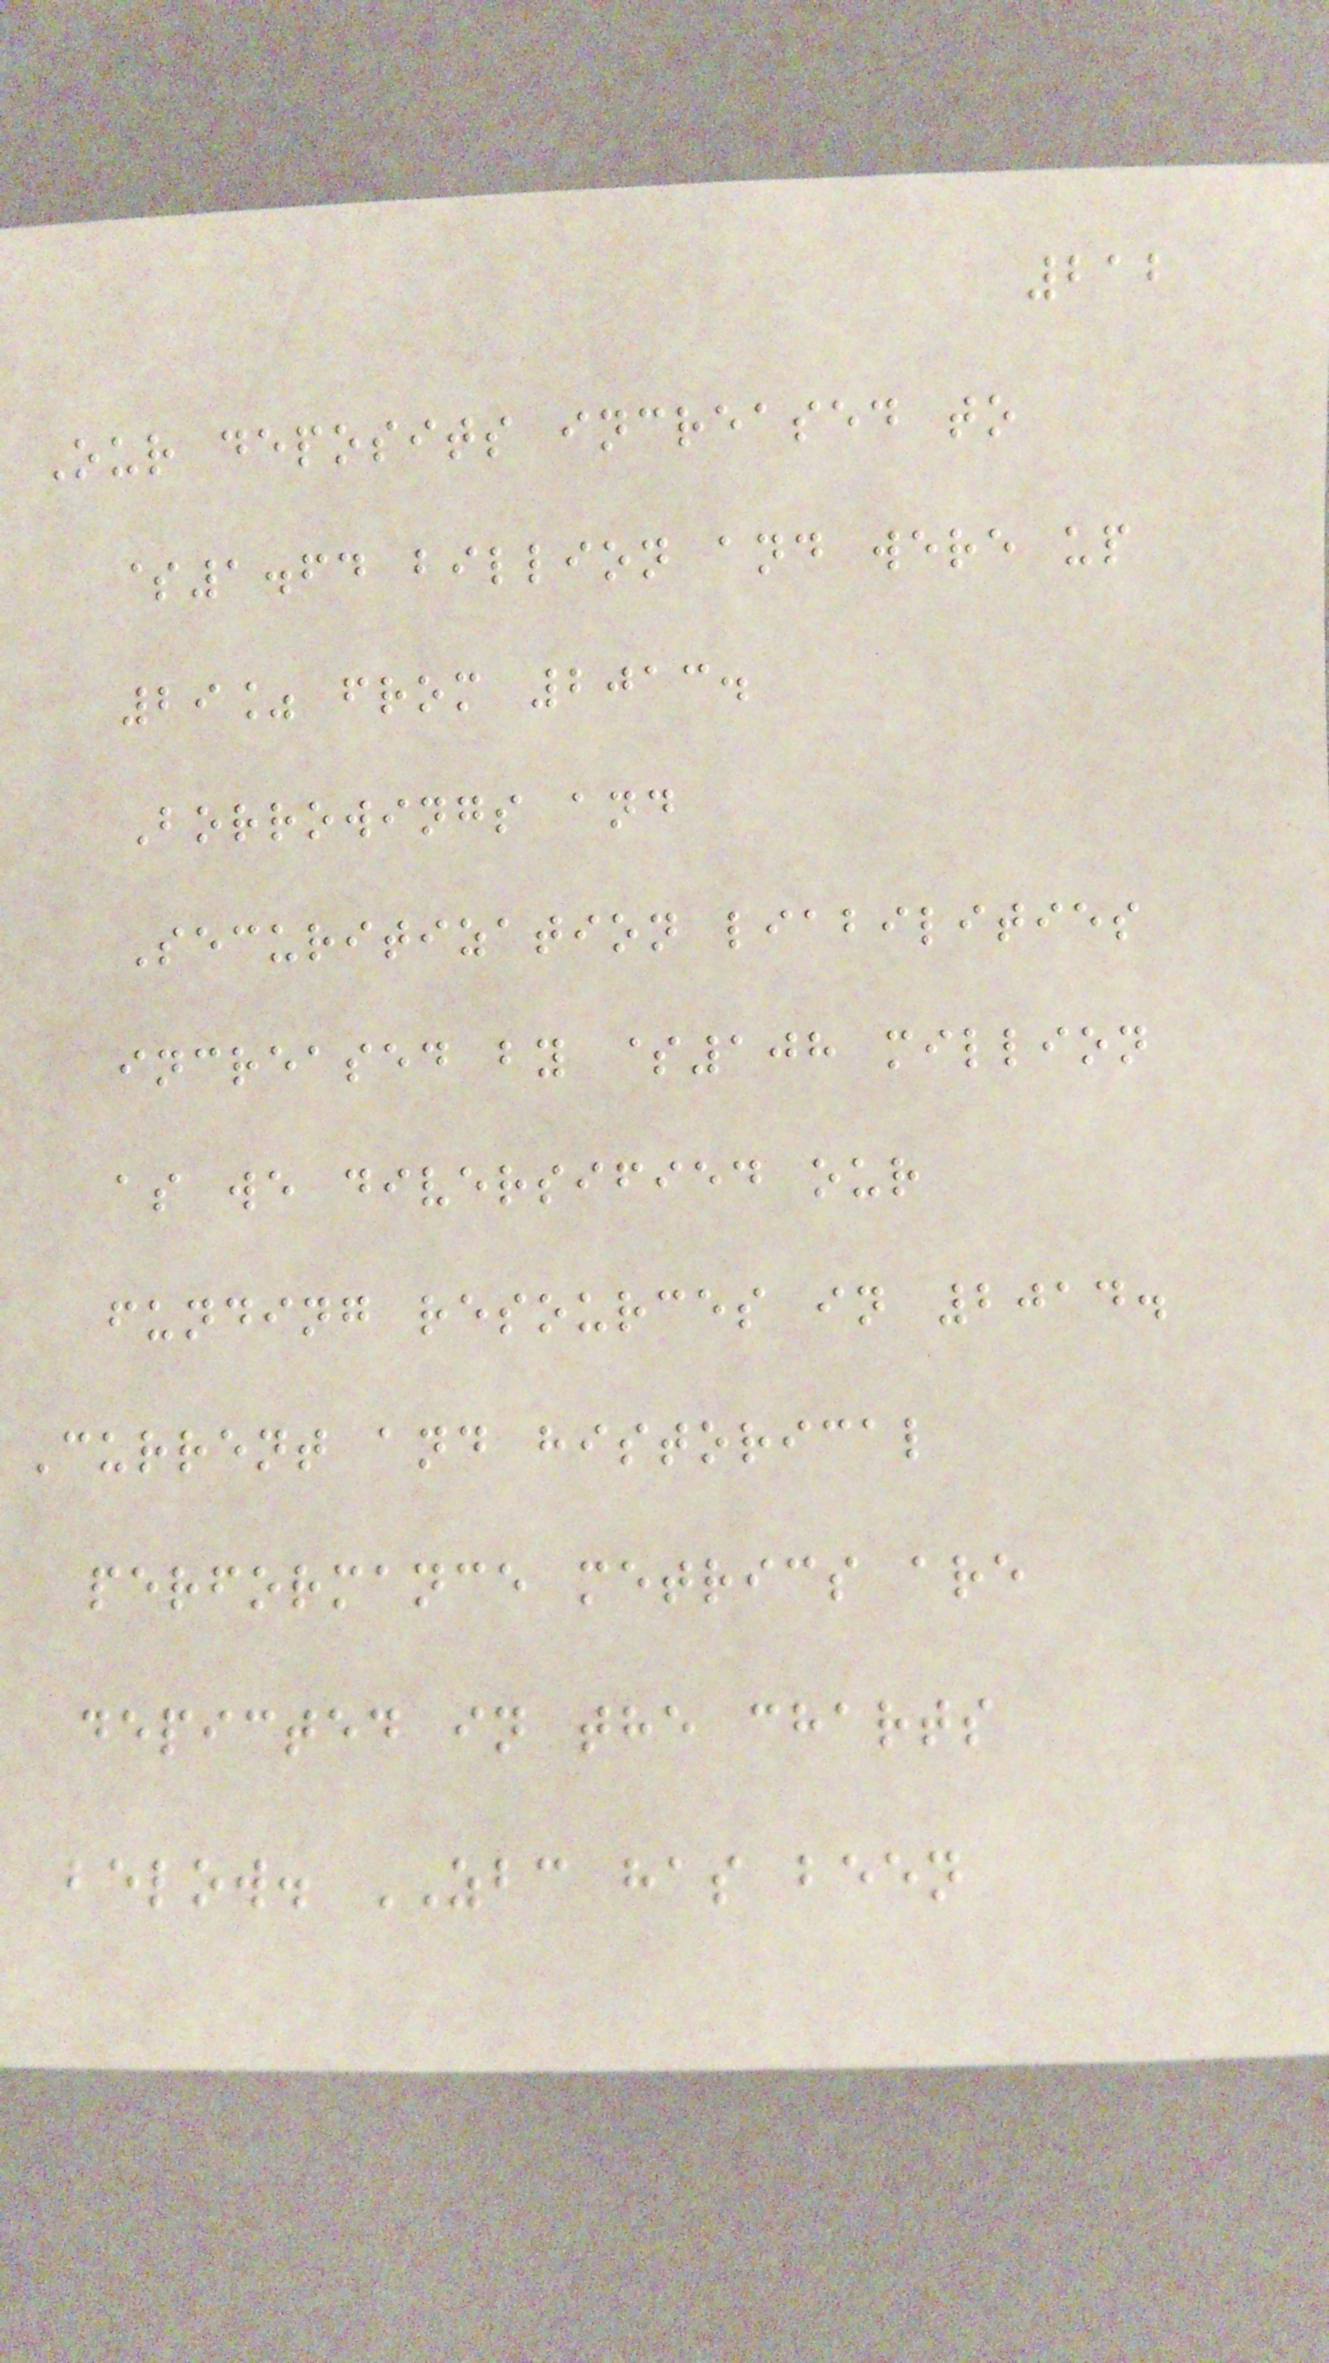212
Our deposits increased to
$1.64 billion and were up
29% from 2013.
Borrowings and
Securitization liabilities
increased by $108 million
as we diversified our
funding resources in 2014.
Current and historical
performance metrics are
depicted in the charts
below. ZBC has been
